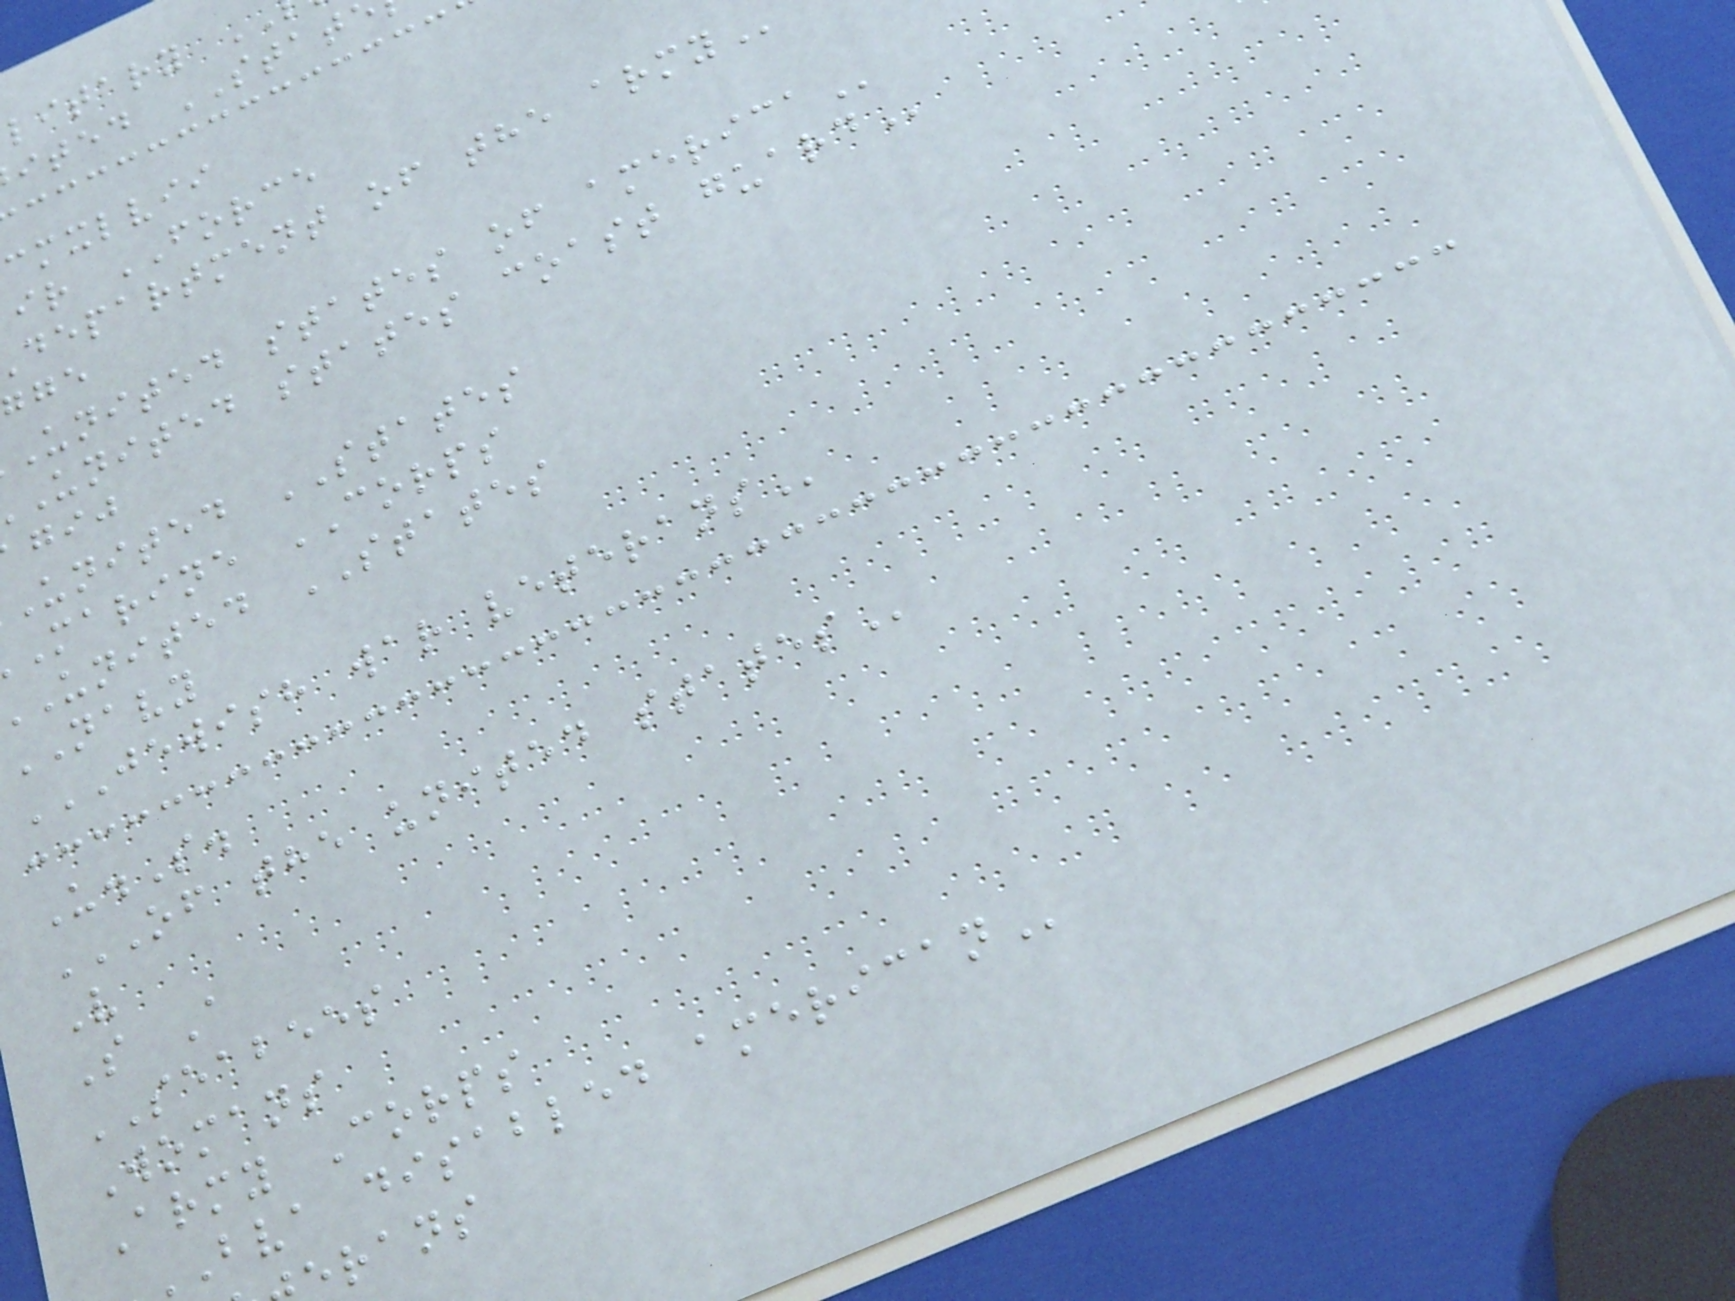litary
ited STAT
cmxlvii
ir FORCE
department of the
united states of
united states coast
united STATES
marine CORPS
united STATES
NAVY
JEWISH WAR VETERANS
U.S.
OF THE UNITED STATES
V
S A
SEABEES
Womans
Army Corps
bva disabled
rans
